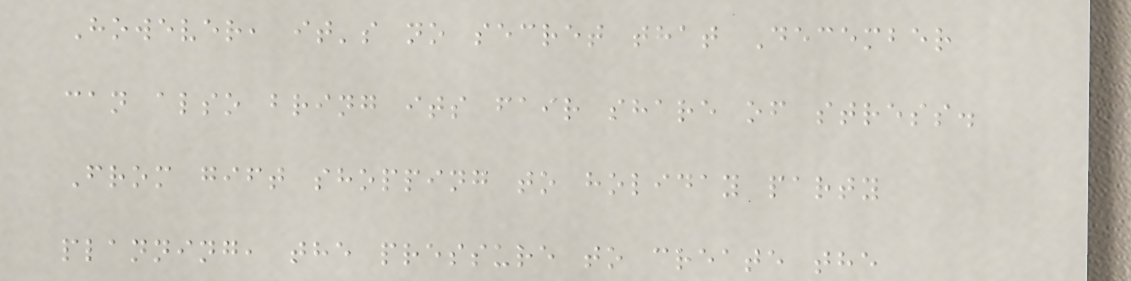However, it's no secret that December
can also bring its fair share of stress.
From gift shopping to holiday party
planning, the pressure to create the
